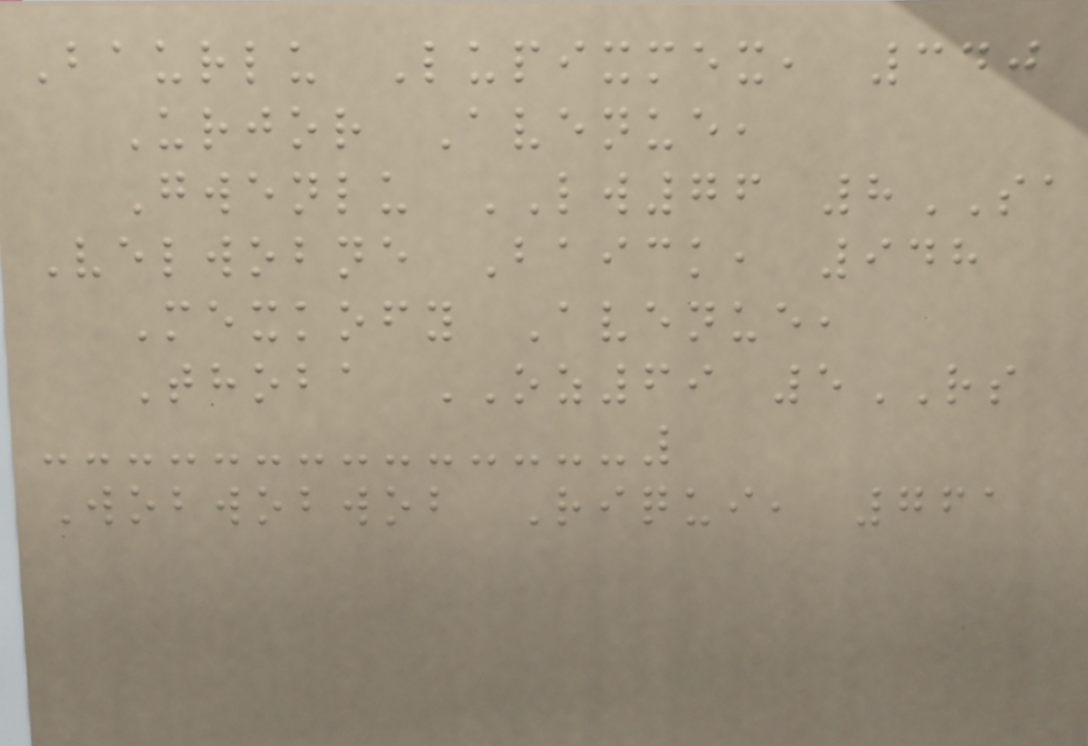Baurlu Lupixmex, 340
Urjor Avenue,
Gwenlu LW76 8SA
Velwobne Baick, 948
Mexkofy Avenue,
Thoba OZ69 5RS
Wobwobwob Riqui, 761
